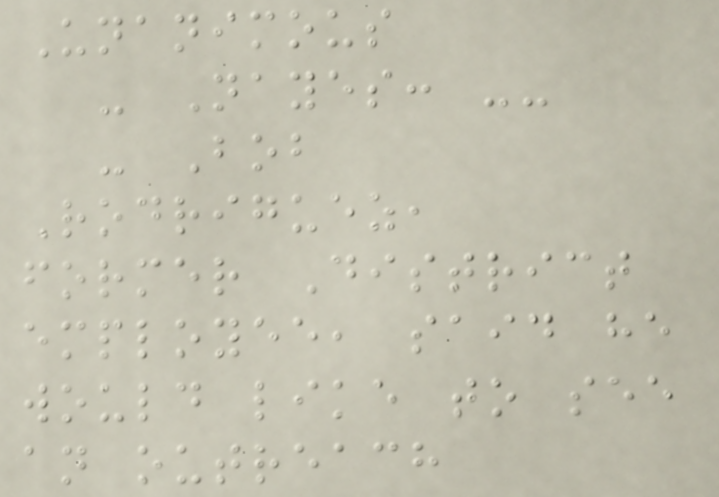Unanimous
- Nayes: --
- Bob
Rodriguez,
former District
employee, said he
would like to see
an outreach
